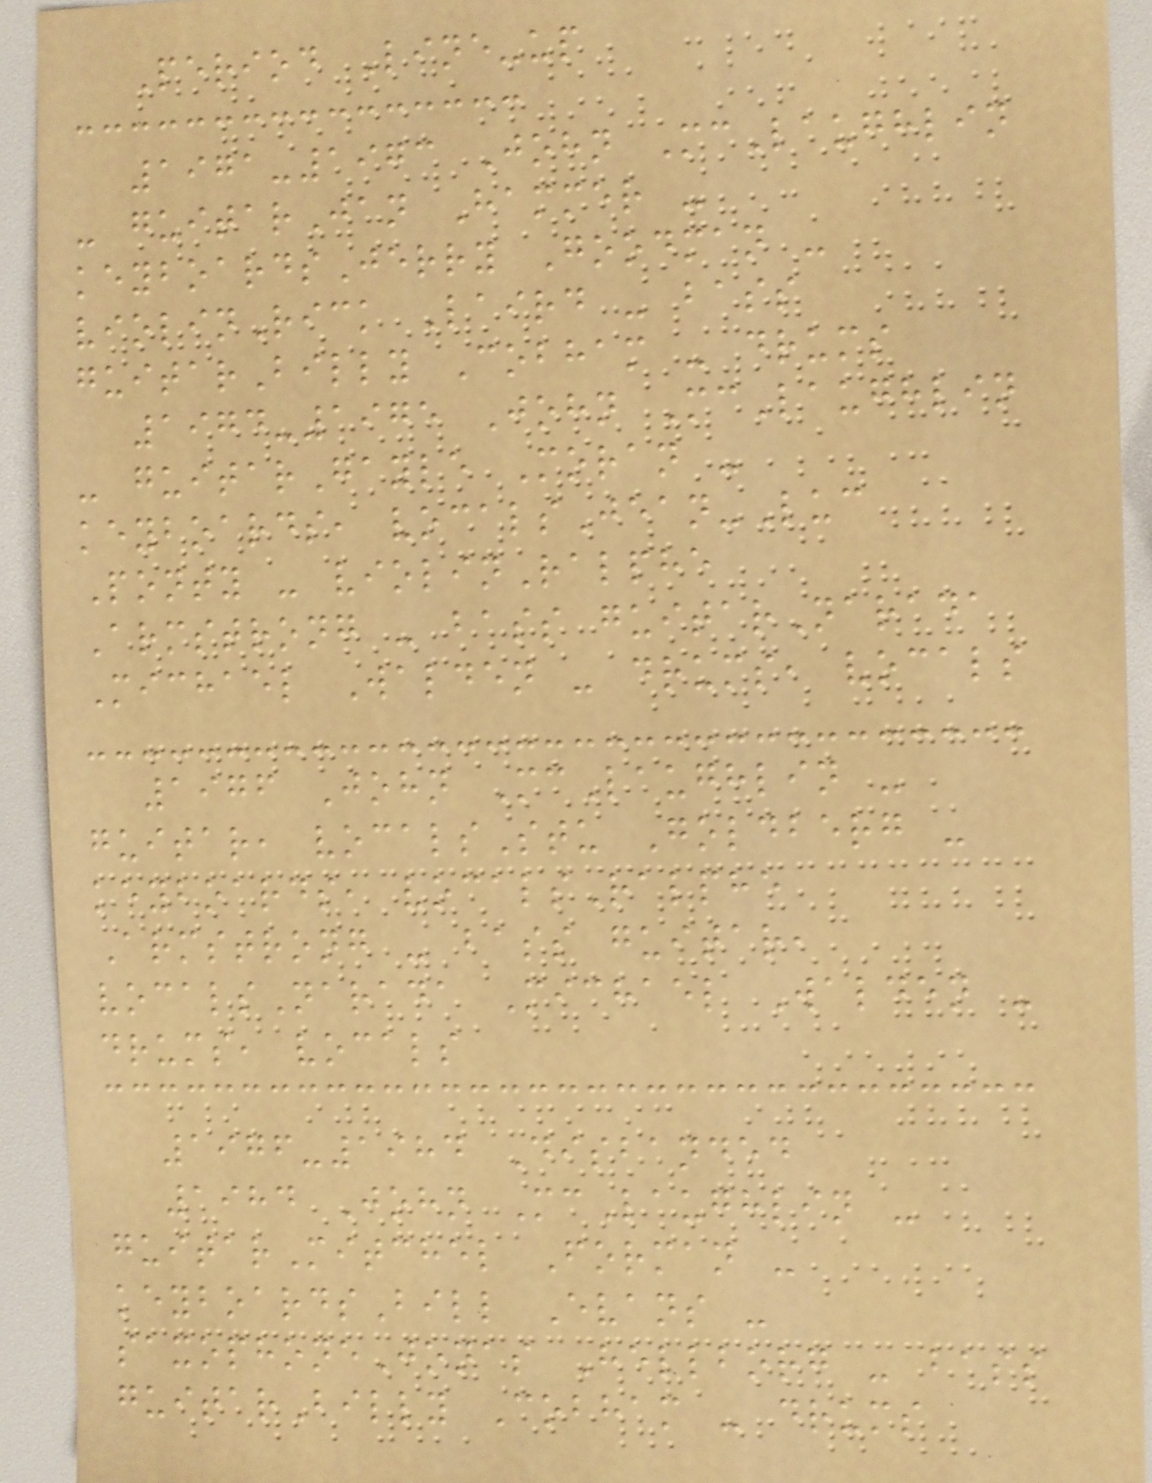Period Line-up
1971-1973 John McLaughlin
- guitarJan Hammer -
keyboardsJerry Goodman -
violinRick Laird - bass
guitarBilly Cobham - drums
1974-1975 John McLaughlin
- guitarGayle Moran -
keyboards, vocalsJean-Luc
Ponty - violinRalphe
Armstrong - bass guitarNarada
Michael Walden - drums, vocals
1976 John McLaughlin -
guitar, vocalsStu Goldberg -
keyboards, vocalsRalphe
Armstrong - bass guitar,
vocalsNarada Michael Walden -
drums, vocals
1976-1984 Disbanded
1984 John McLaughlin -
guitarMitchel Forman -
keyboardsBill Evans -
saxophoneJonas Hellborg - bass
guitarBilly Cobham - drums
